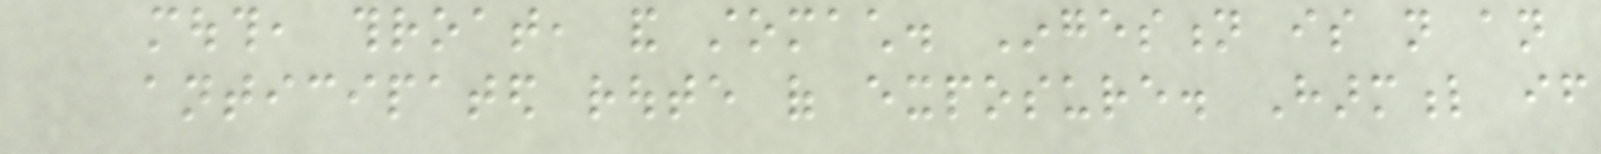mouth, throat, and stomach. Ingestion is not an
anticipated route of exposure. Harmful if
